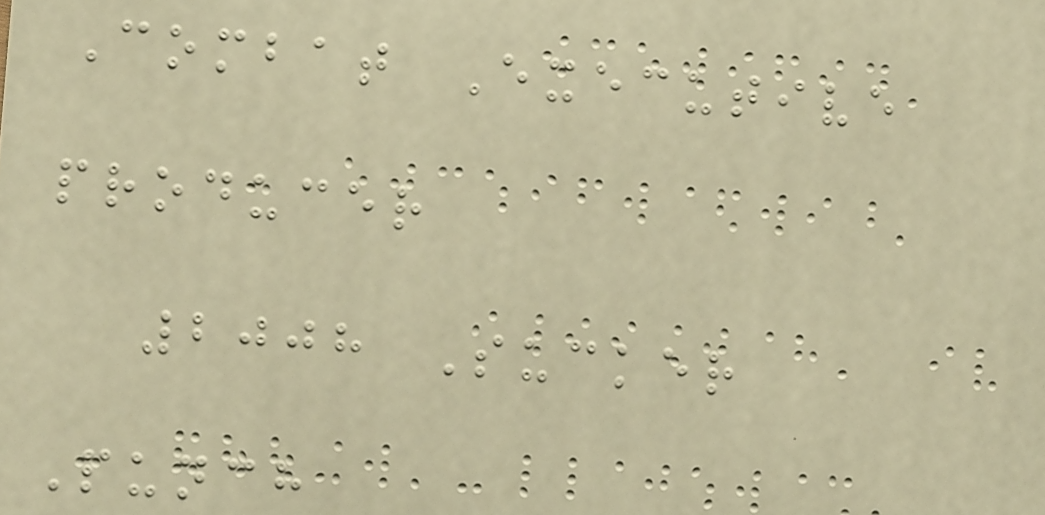Combat Executive
producer
2008 Sucker
Punch
